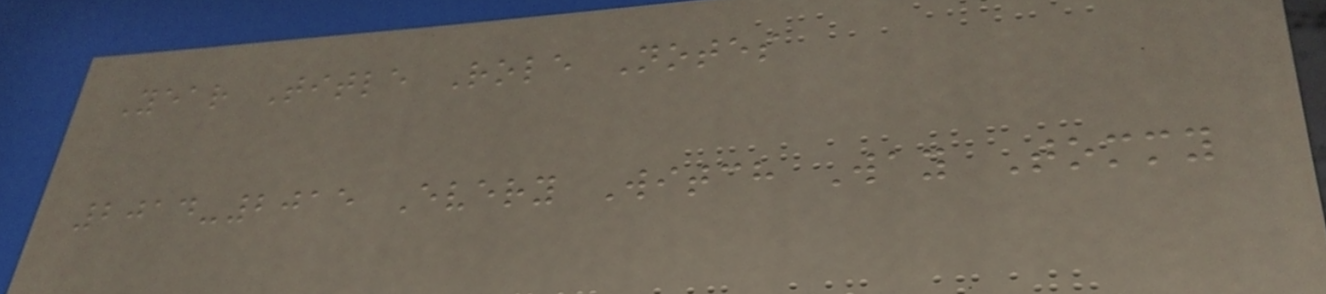Year Title Role Notes
2014-2015 Every Witch Way Tommy
